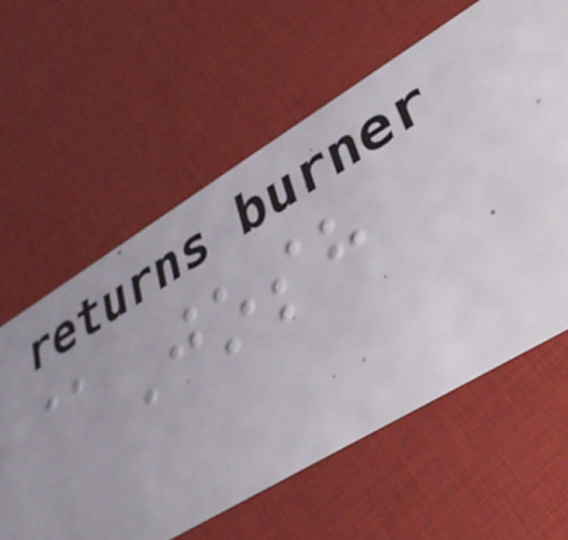@Josh
